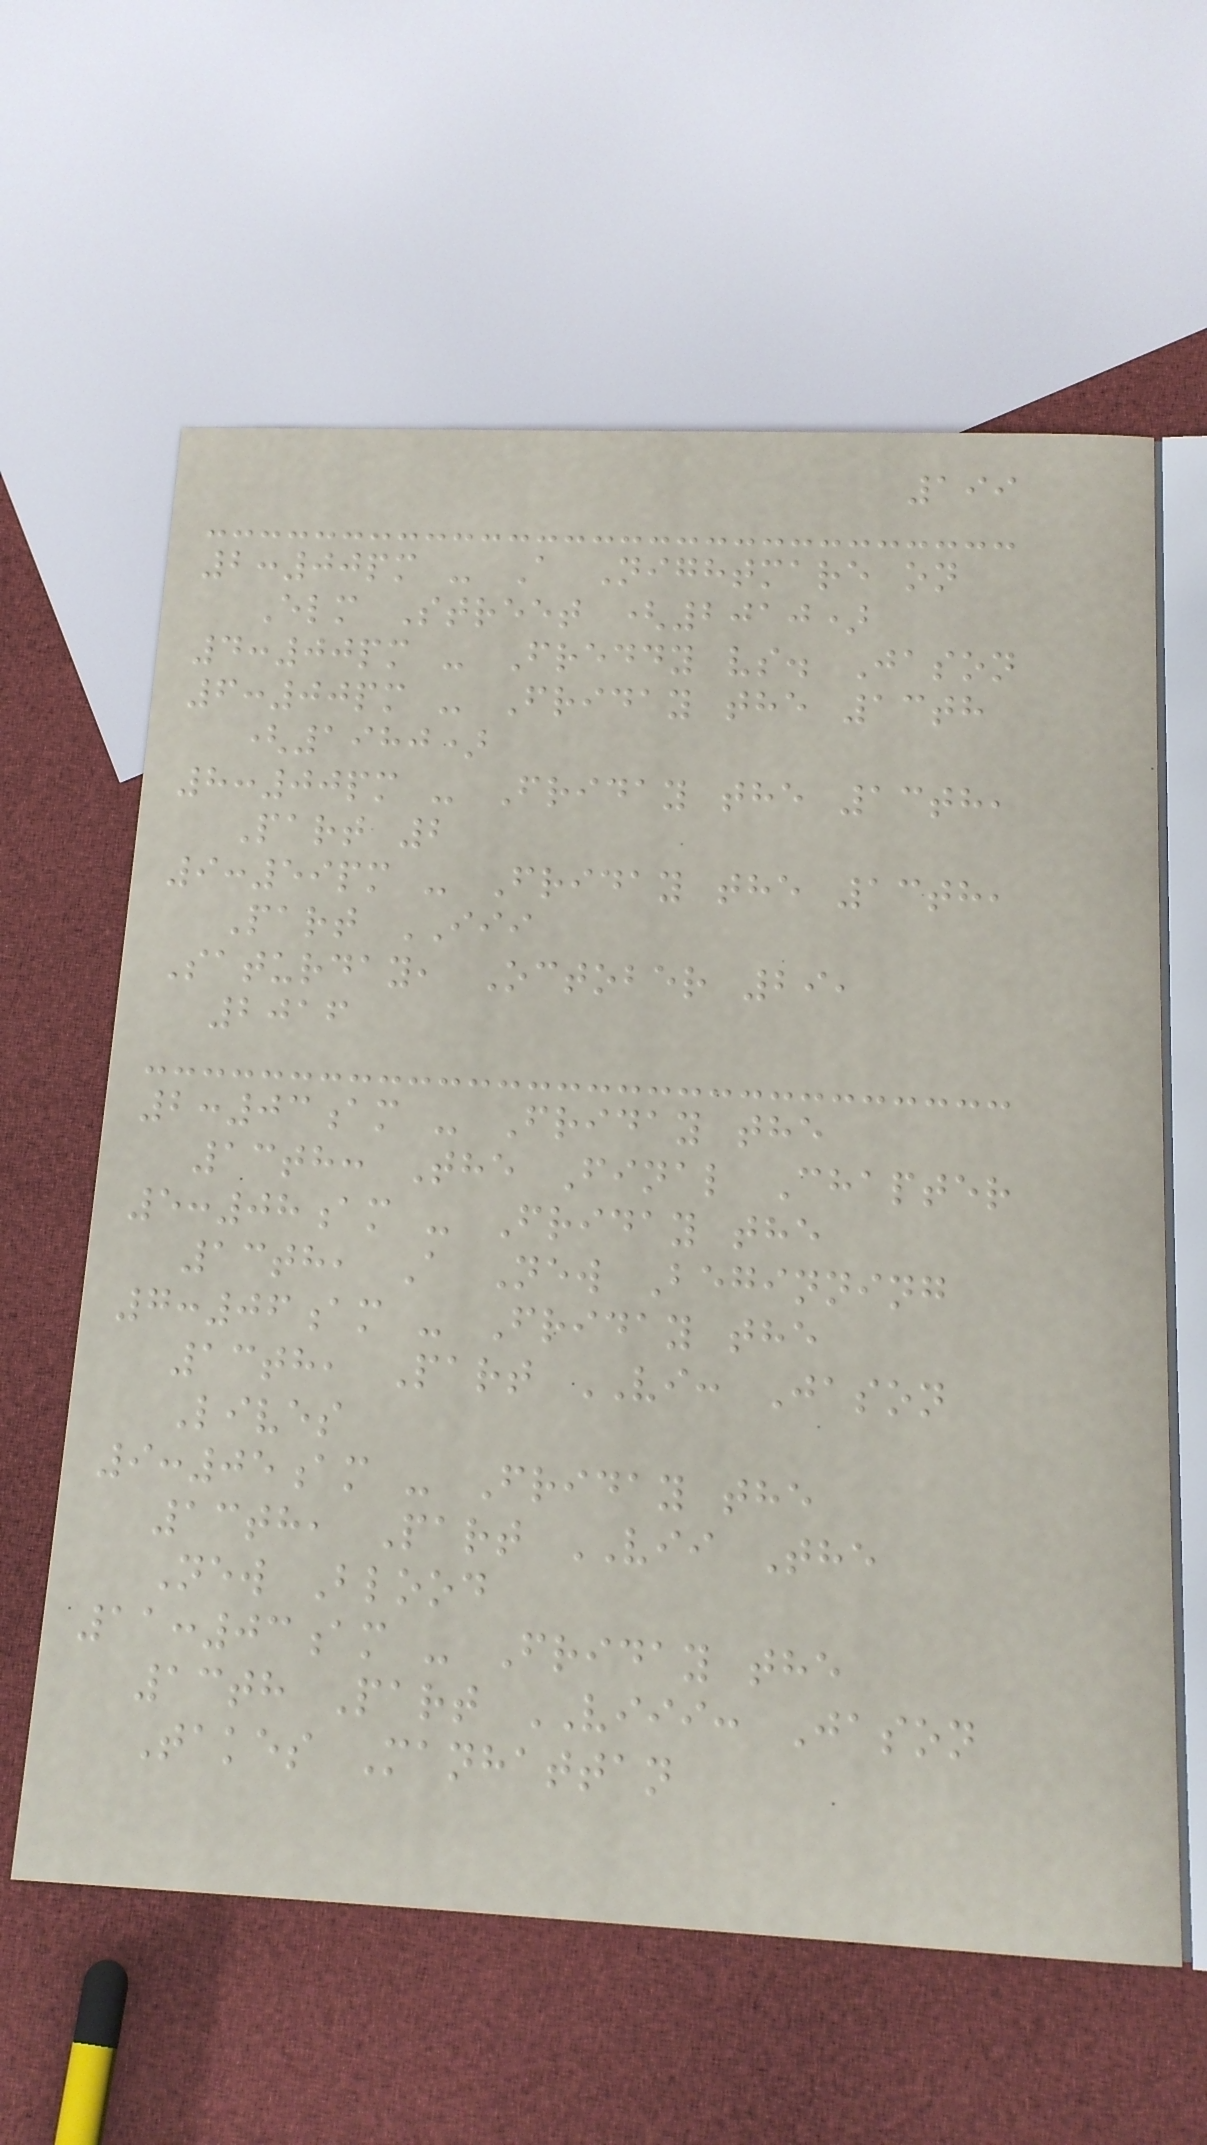199
2:00pm - A Nightmare on
Elm Street (2010)
4:00pm - Freddy vs. Jason
6:00pm - Friday the 13th
(1980)
8:00pm - Friday the 13th,
Part 2
9:59pm - Friday the 13th,
Part III
Saturday, October 29,
2016
2:03am - Friday the
13th: The Final Chapter
5:08am - Friday the
13th, A New Beginning
7:06am - Friday the
13th, Part VI: Jason
Lives
9:05am - Friday the
13th, Part VII The
New Blood
11:03am - Friday the
13th Part VIII: Jason
Takes Manhattan
